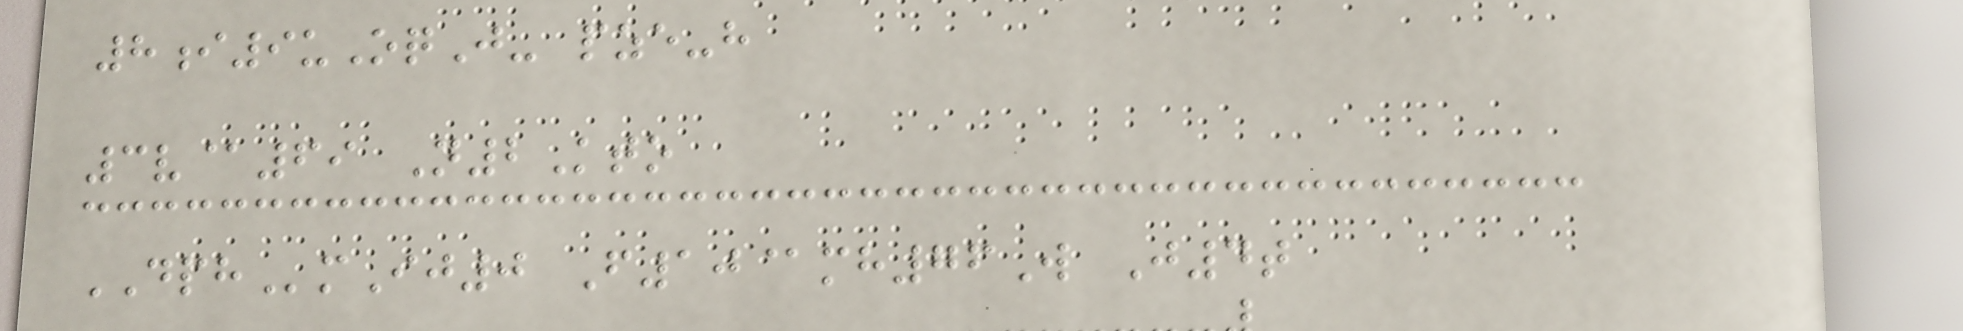8i9uOqJ- pze-h
3v@69 N2Kto
DPHmIj0 F10@mh76W J4t
